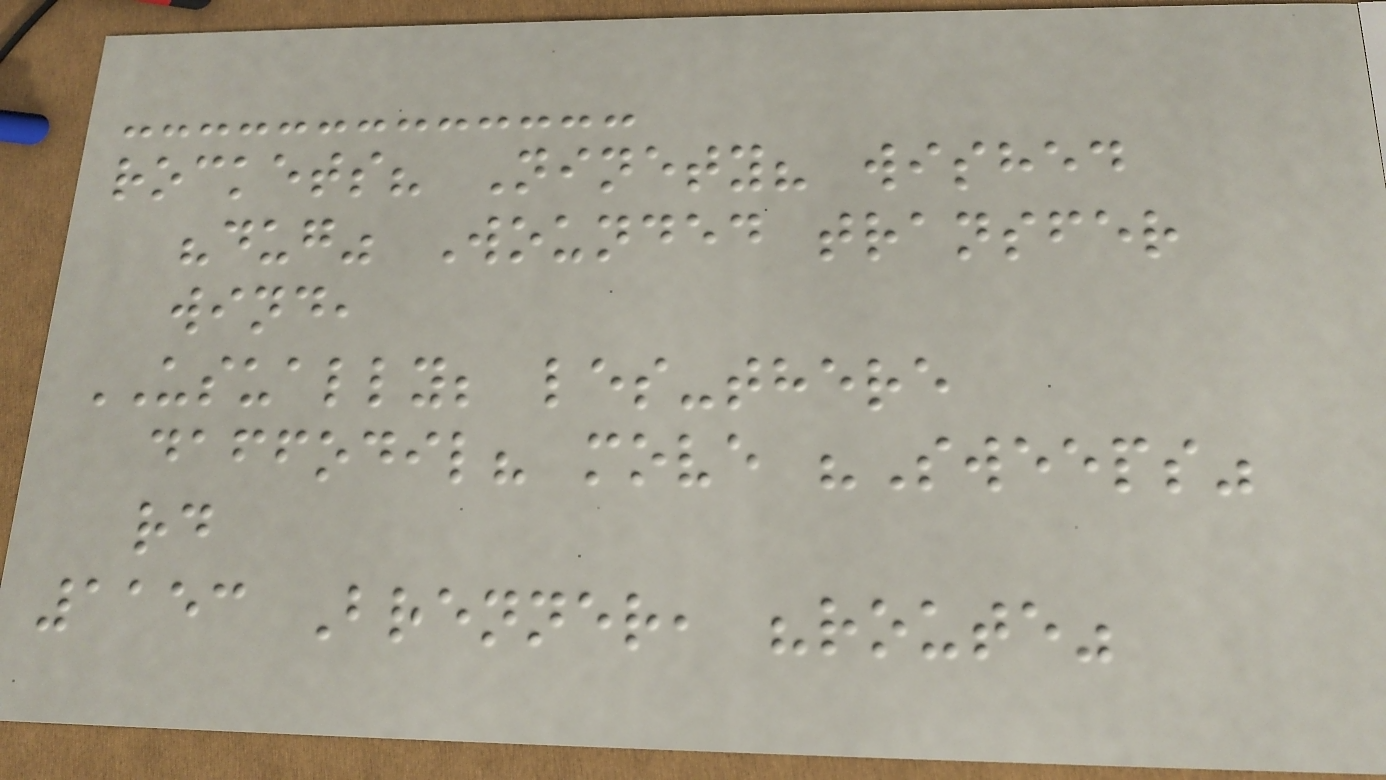rockets? Ninety? wished
"dug" Wounded transfer
wind,
USUALLY; les-there
daffodil? move "Sweeps"
rd
1153 Brenner, "route"
